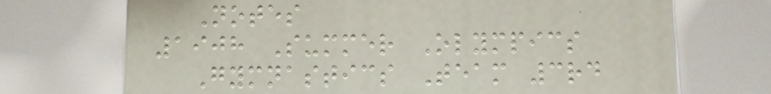Notes
1908 Summer Olympics
Gymnastics Team 3rd
